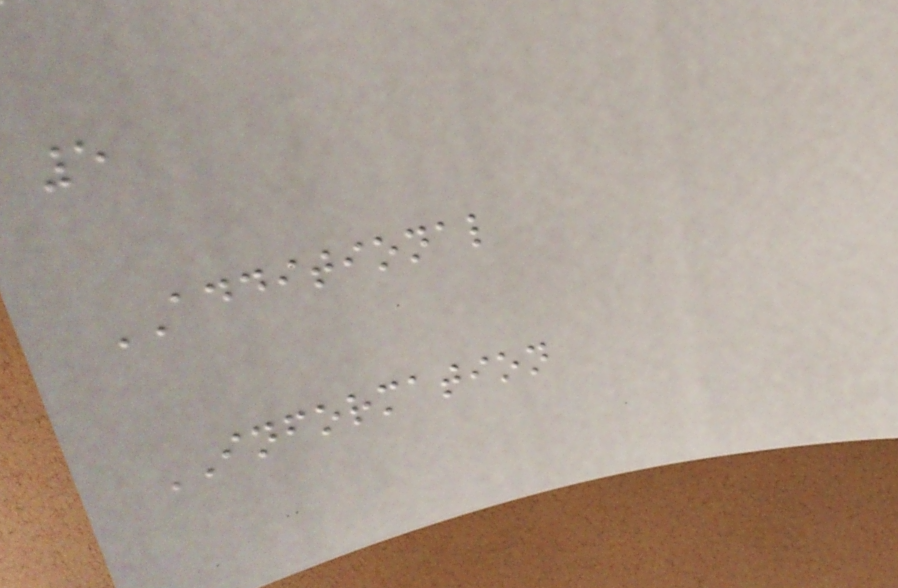5
ADDITIONAL
INFORMATION
